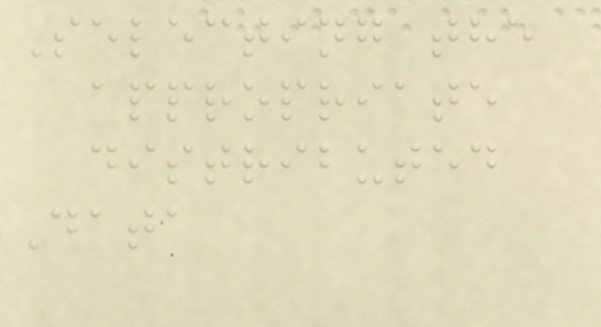Selecting the
appropriate
distributed
Data
